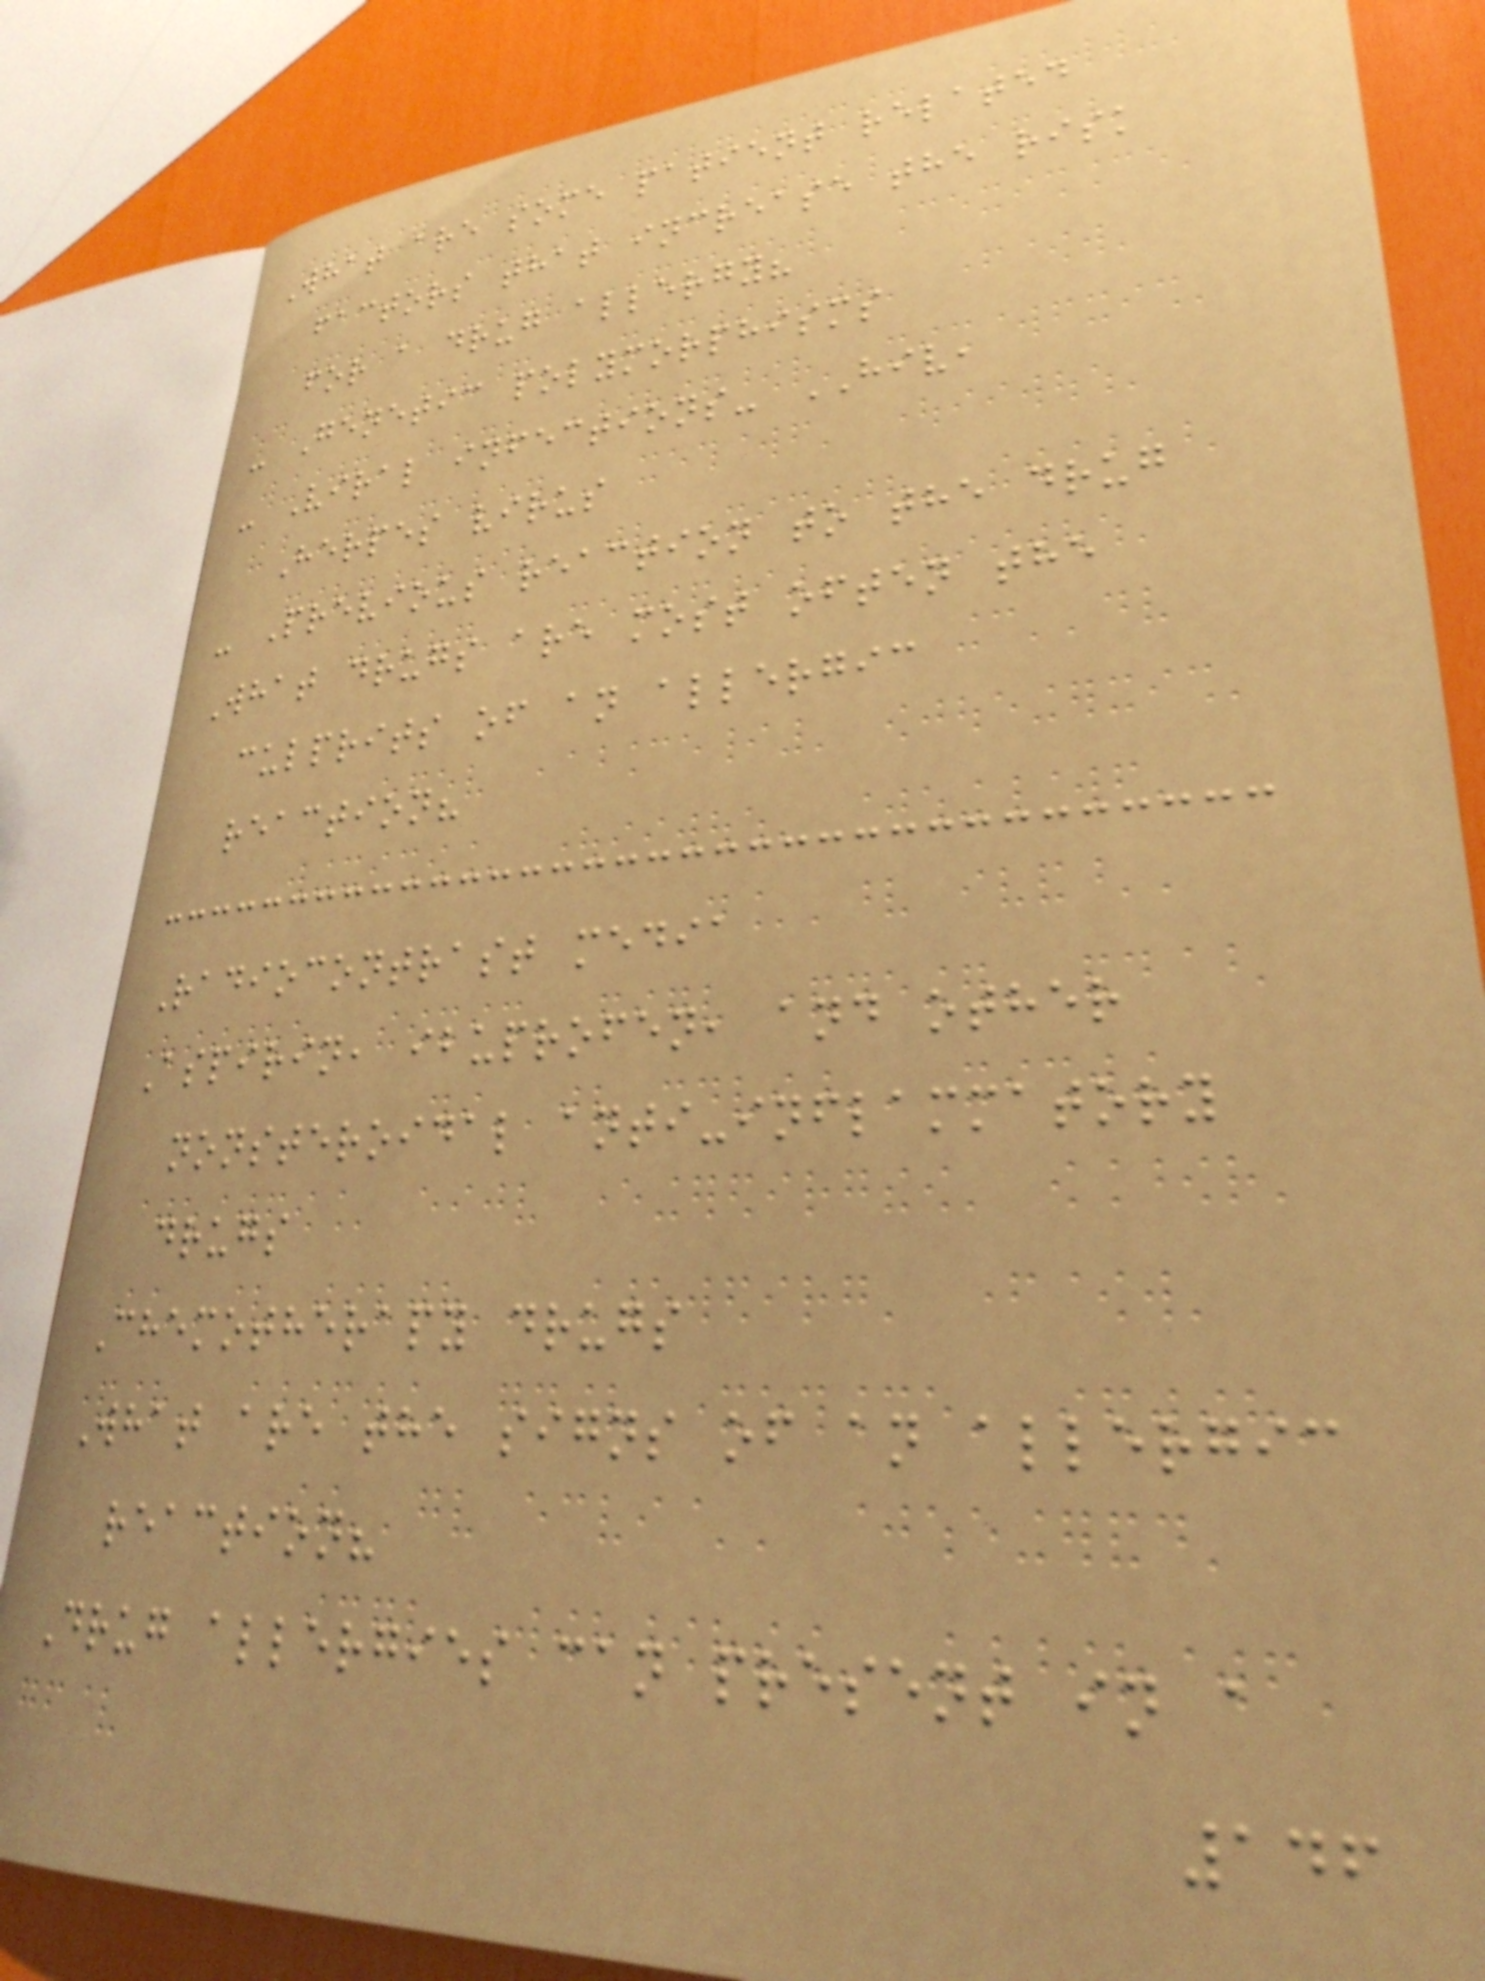What are some patient related
factors that increase the risk
for a drug allergy?
- Genetic polymorphisms
- Viral infections- HIV,
Herpes virus
- Previous reaction to the drug
What drugs are most often the
culprits of an allergic
reaction?
Radiocontrast media
Aspirin, ibuprofen, and other
nonsteroidal anti-inflammatory
drugs
Chemotherapy drugs
What are the signs of an allergic
reaction?
Drug allergies can present in a
146
